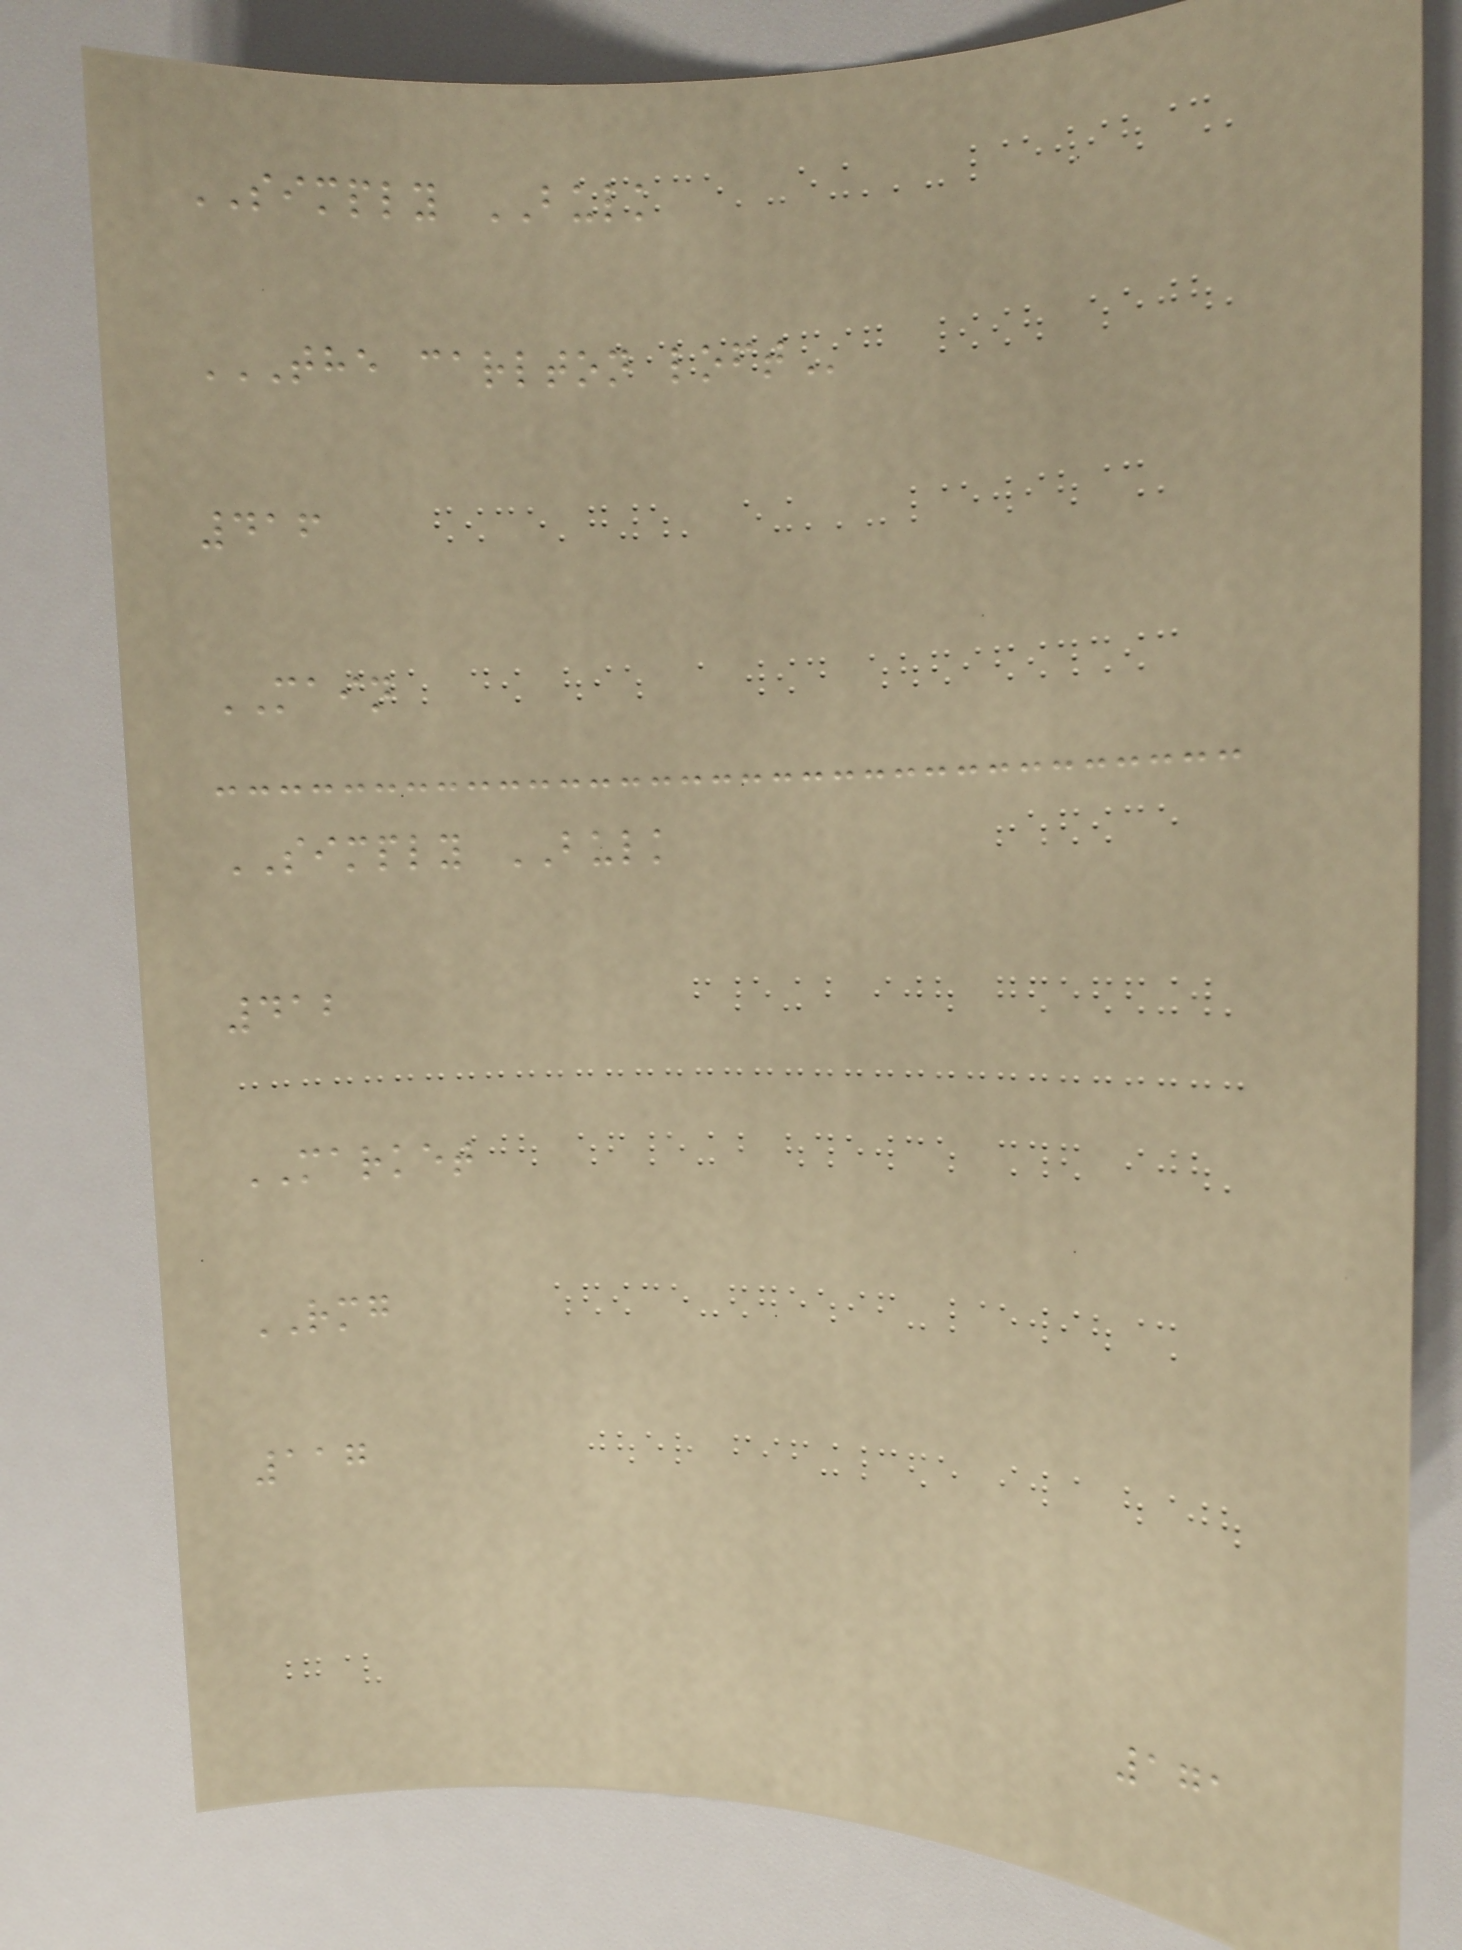SIMPLY BULK
THE CARLTON LOFT
416
MAIN
SIMPLY BULK
412
MARKET
RMG
117
171
